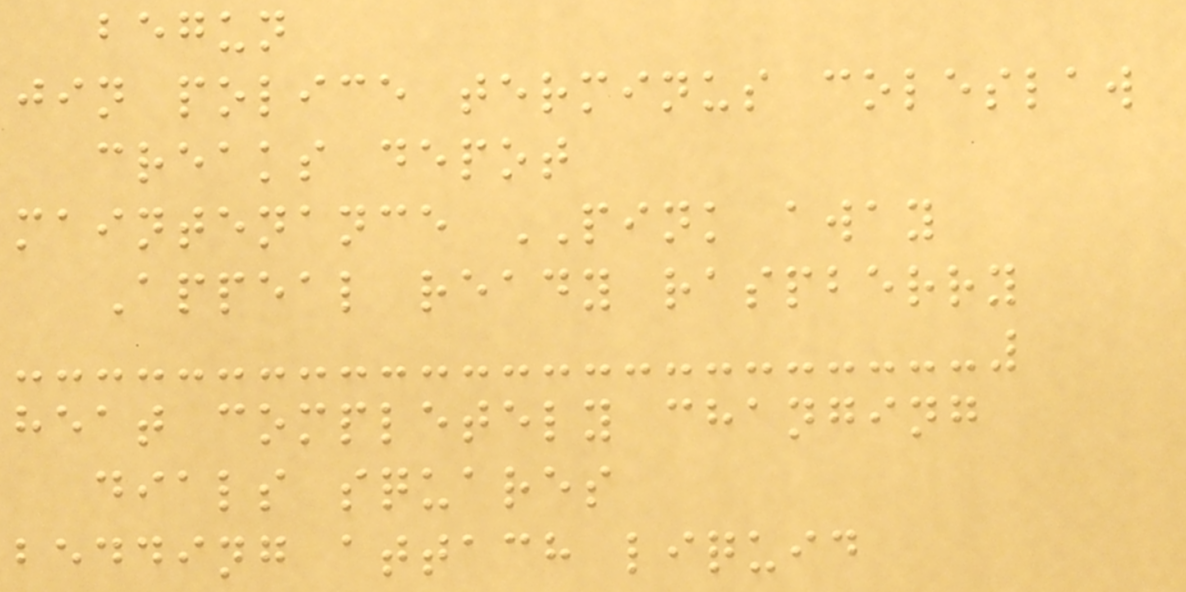begun
jin police terminus coleslaw
creaks depot
maintenance PINK away
Appeal ready raspberry
heat completely changing
dials squares
bedding attach liquid
